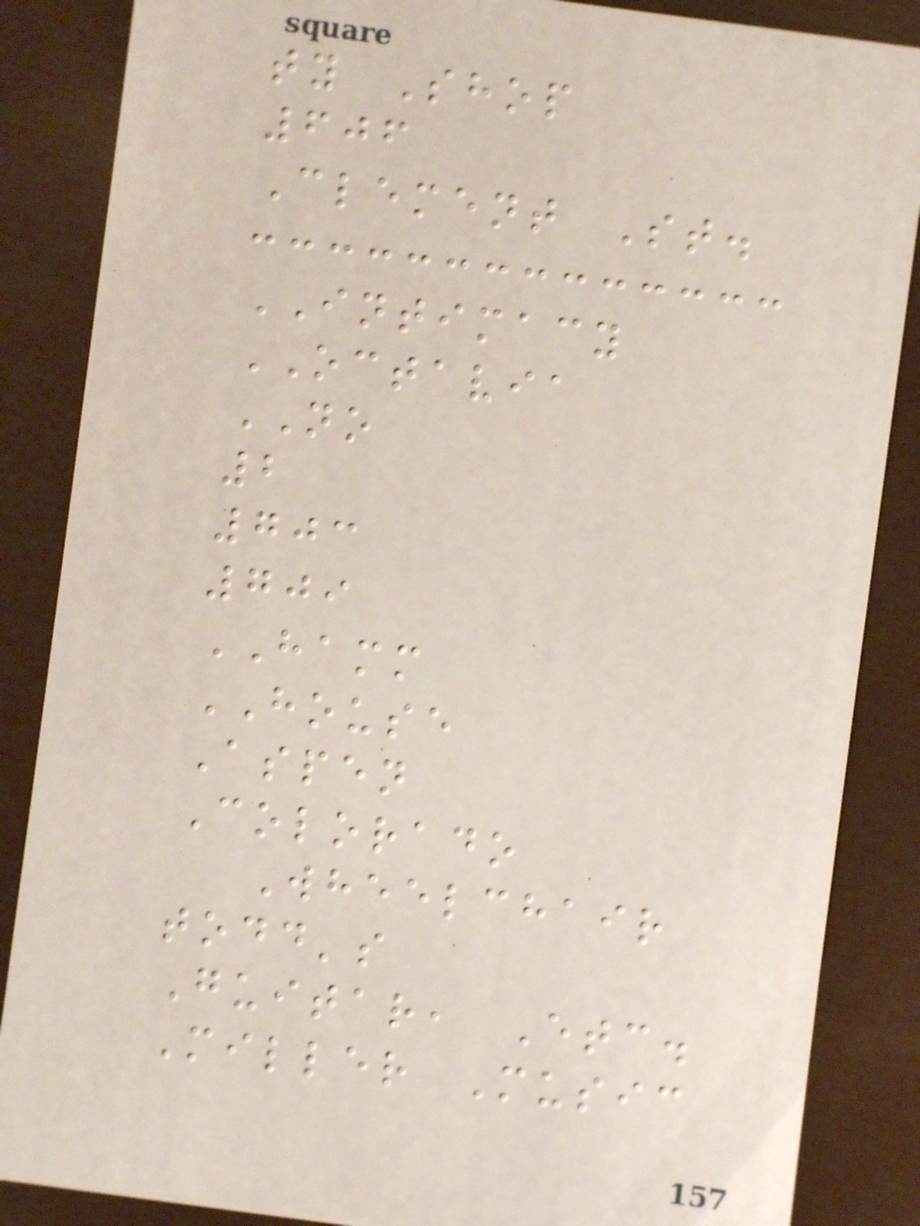ty Shop
606
Clement St.
INTIMACY
OCTAVIA
NO
2
703
709
HAMM
HOUSE
Aspen
Colorado
Wheelchair
todd's
Guitar, Etc.
Miller Music
